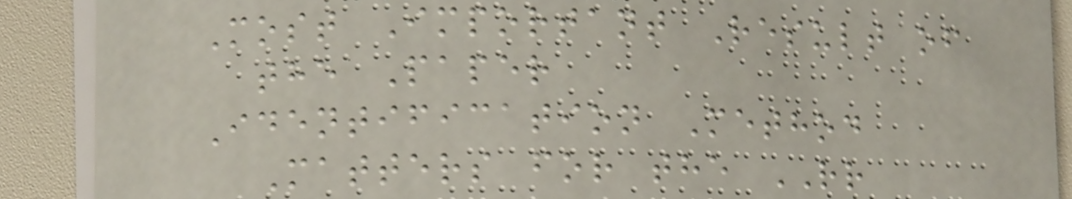Most Important Result of
the Paper
Identification Method
Matters for the RR
